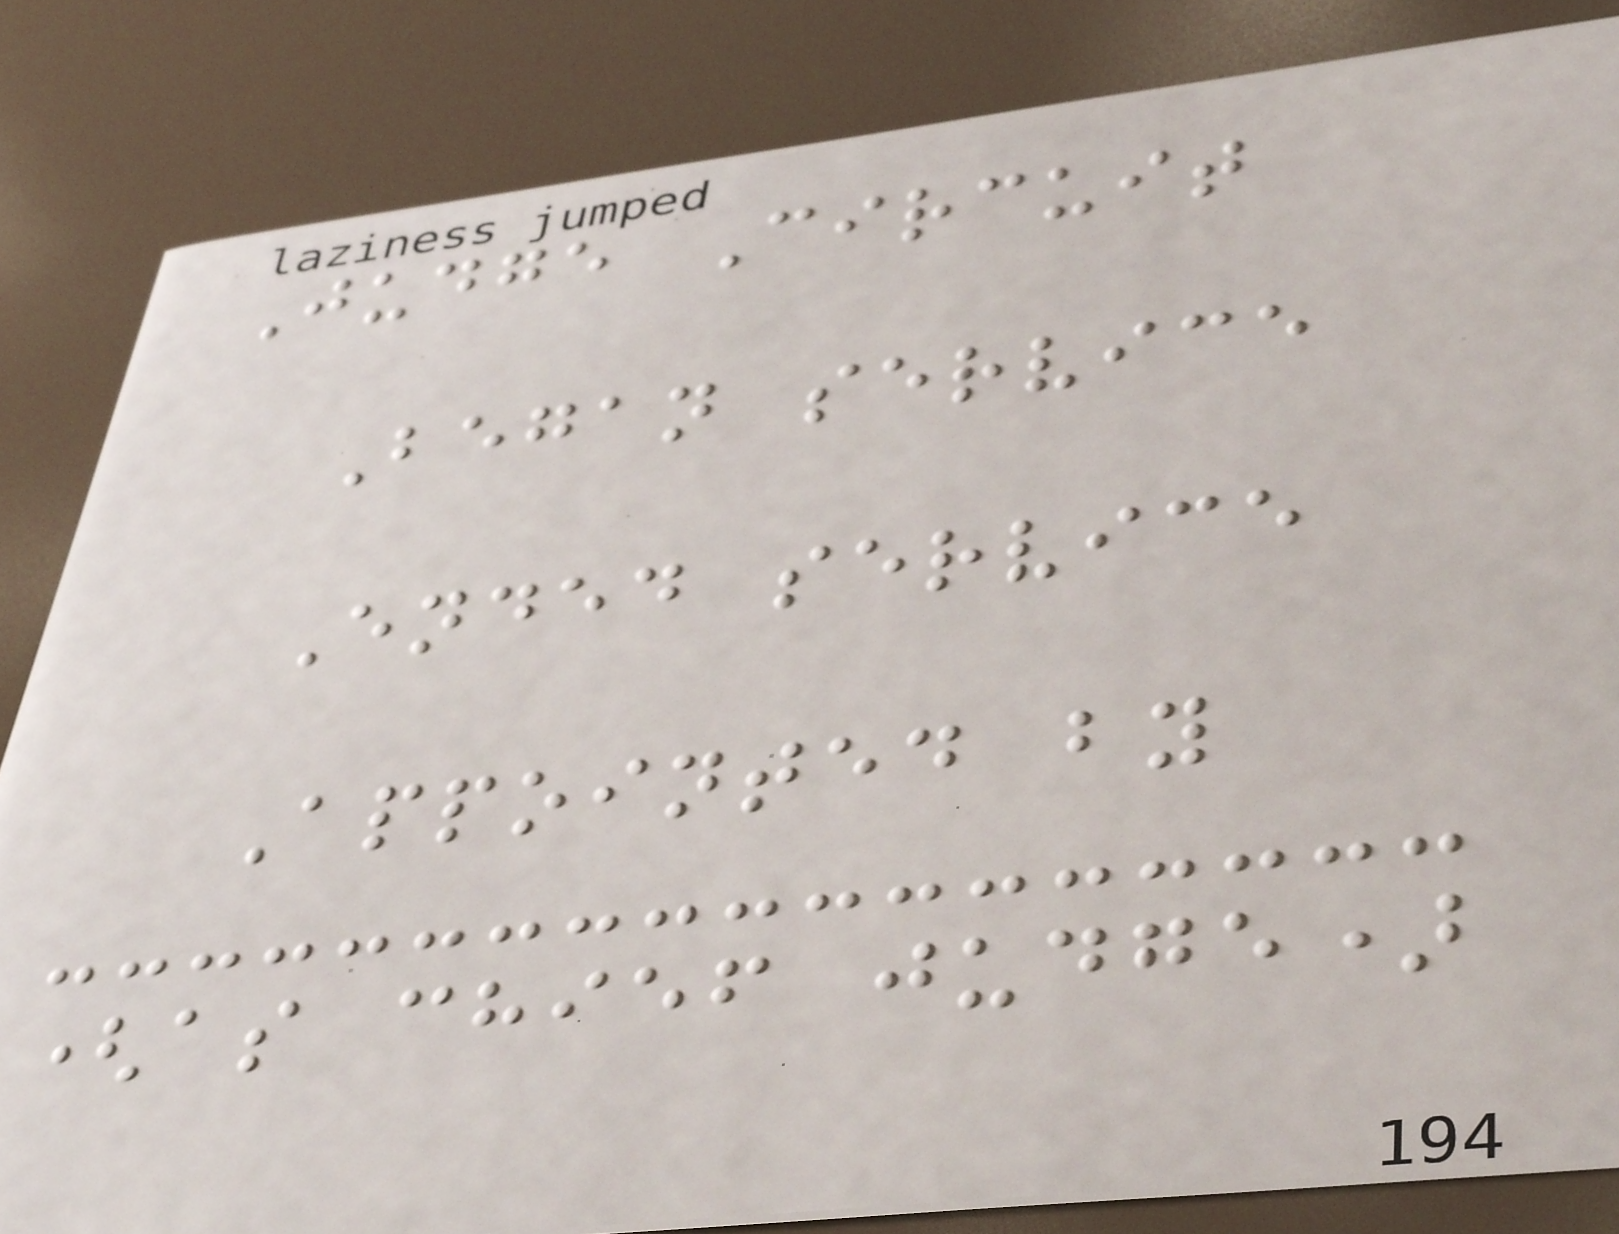Judge Circuit
Began service
Ended service
Appointed by
(as chief judge)
